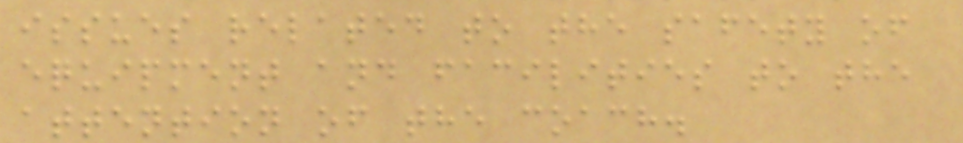issues related to the safety of
equipment and facilities to the
attention of the coach.
